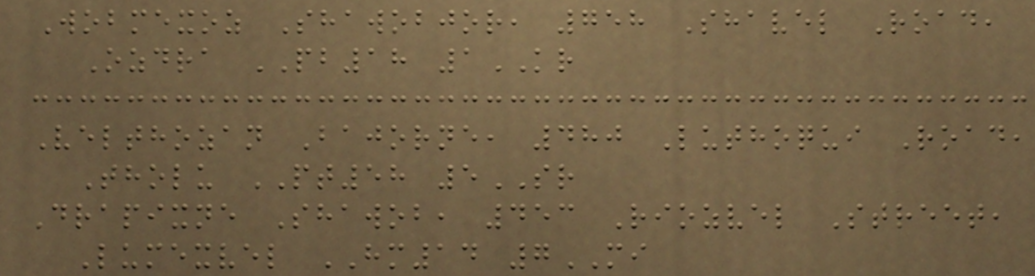Wobmexoz Shawobjor, 758 Shavel Road,
Ozdra PB18 1KR
Velthozan Bajorne, 480 Luthoqui Road,
Tholu PT58 5SR
Drapixne Shawob, 453 Riozvel Street,
Lumexvel HM14 7MI
